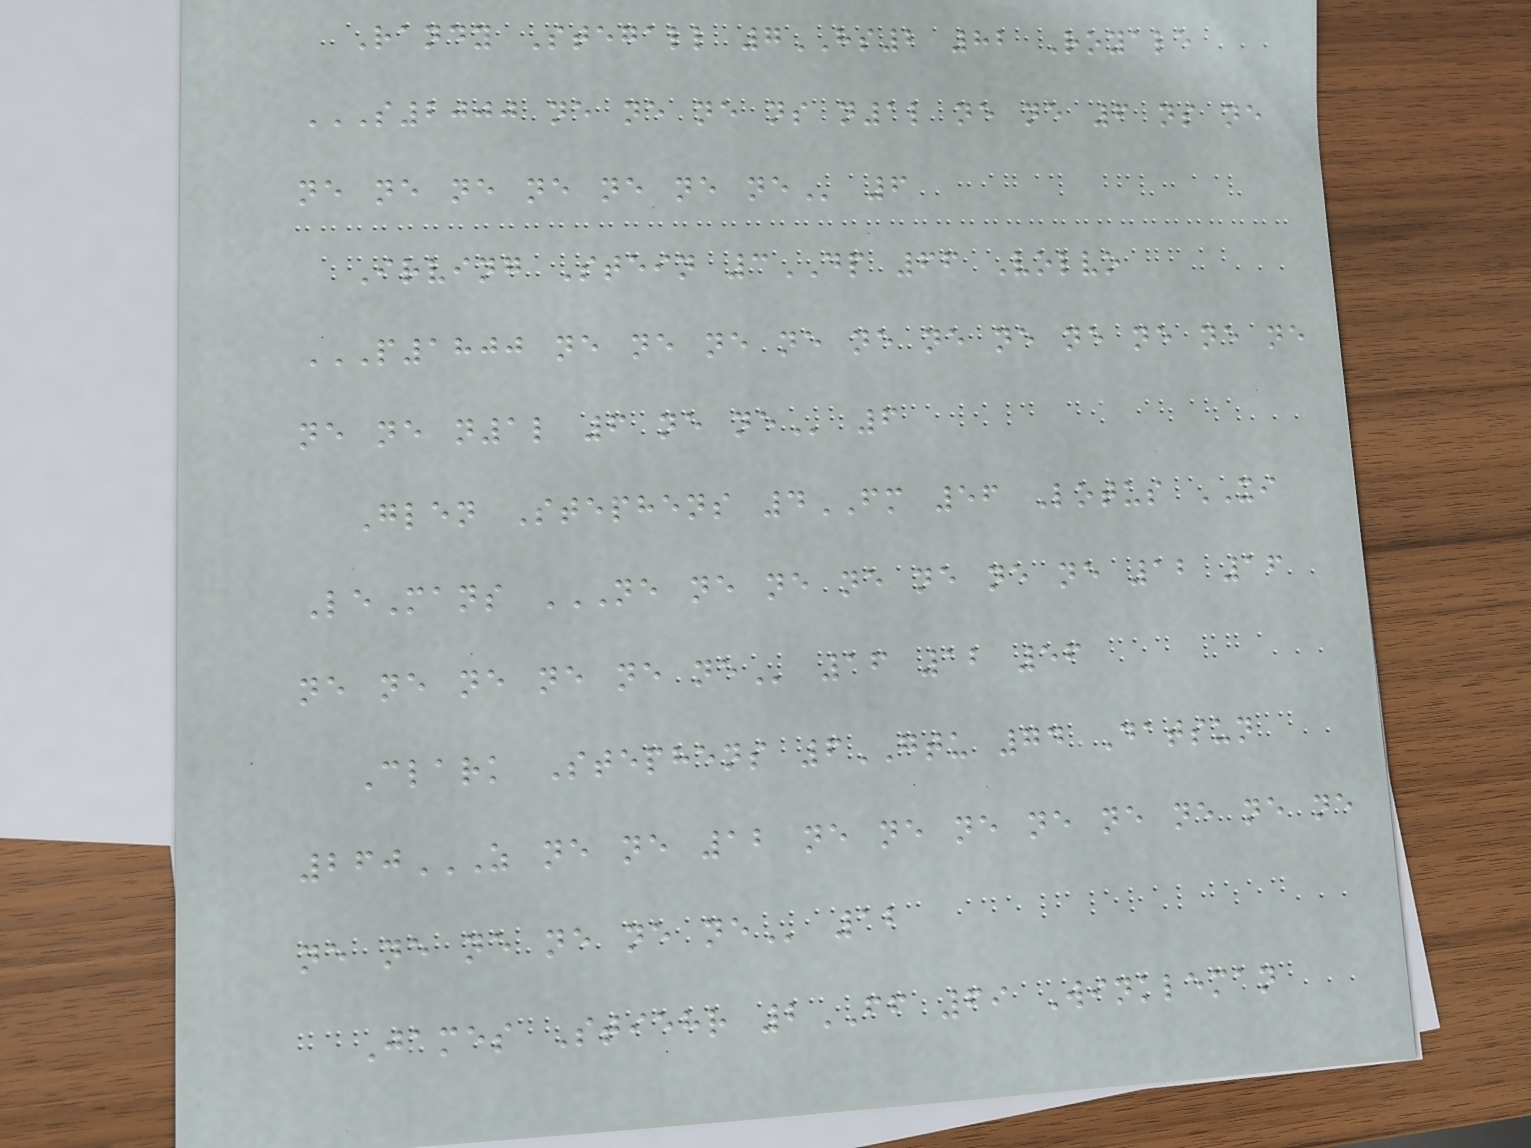Randy Stegall 7HS2 82 Royale
S2000 NE NE NE NS N1L NE NE 6 NS NE
NE NE NE NE NE NE NE 6
Irving Stein 3DP 66 Volvo
P1800 NE NE NE NE NE NE NE NE NE NE NE
NE NE N1L 6 NE NE 6
Glen Stephens 4FM 56 Lotus XI
LeMans NE NE NE NE NE NE NE 12 16
NE NE NE NE NE NE 16 12 56
Clark Stephens 6GTU 74 Datsun
260Z NE NE 12 NE NE NE NE NE NE NE NE
NE NE NE NE NE NE 12
James Stiehr 2FF 69 Winkleman
